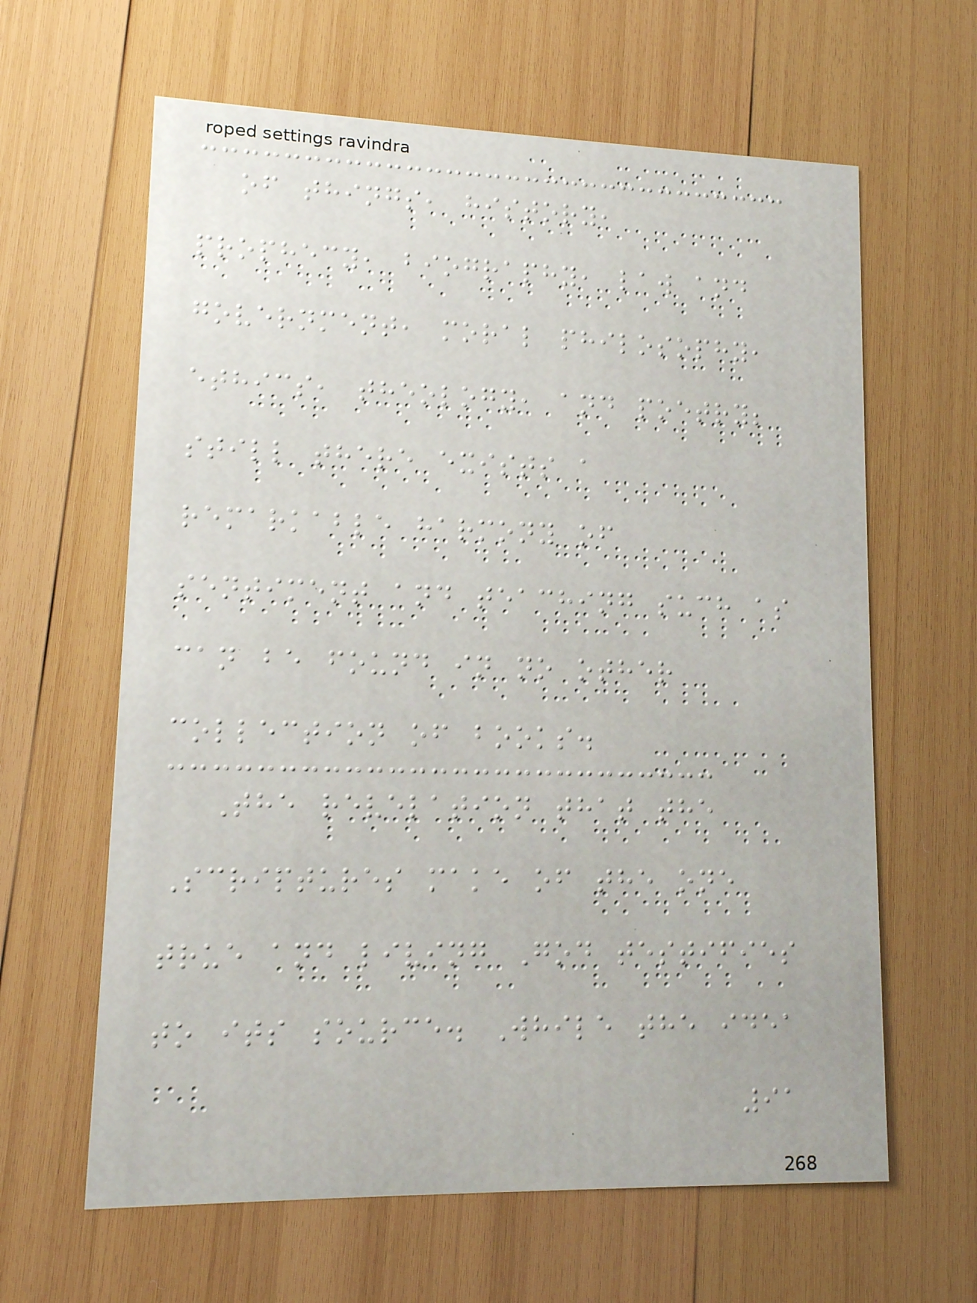of things, history,
prophecy, biography, law and
government, moral philosophy,
ethics, theology, and poetry;
still there exists a
remarkable harmony of
sentiment and teaching such as
can be found in no other
collection of books.
The revelation that the
Scriptures make of the one
true and living God testifies
to its source. While the idea
91
